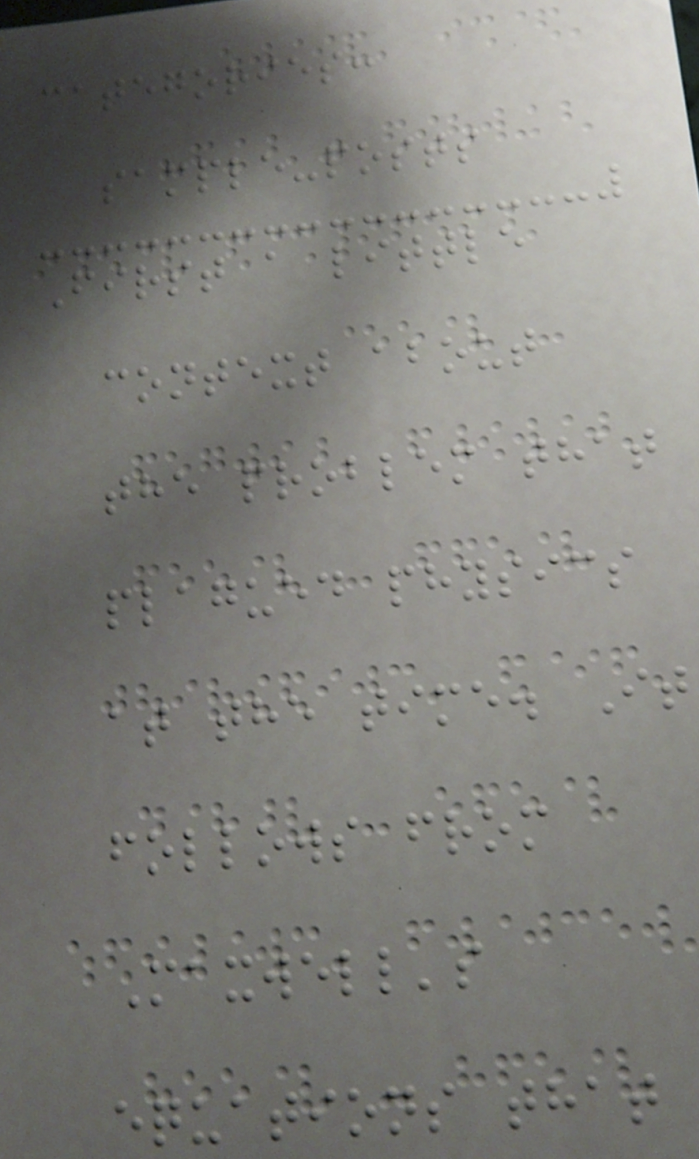categories:
sample-posts
First a little
context about
the problem that
plagued physics
at the time. It
follows from
Maxwell's
equations that
